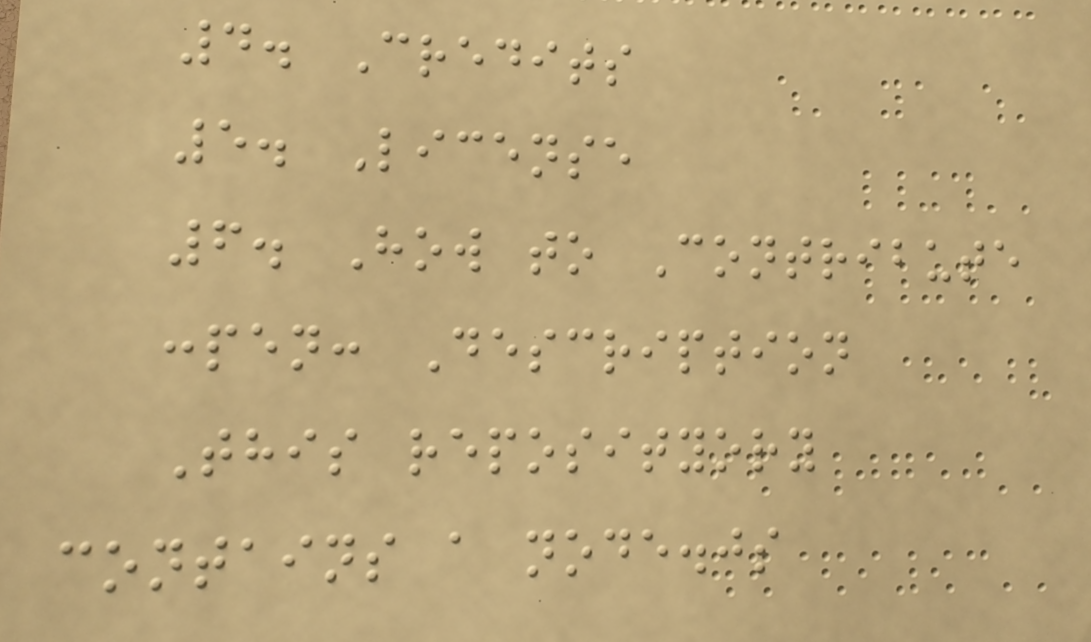4. Credits
5. License
6. How to Contribute
:pen: Description
This reposityory
contains a node.js
